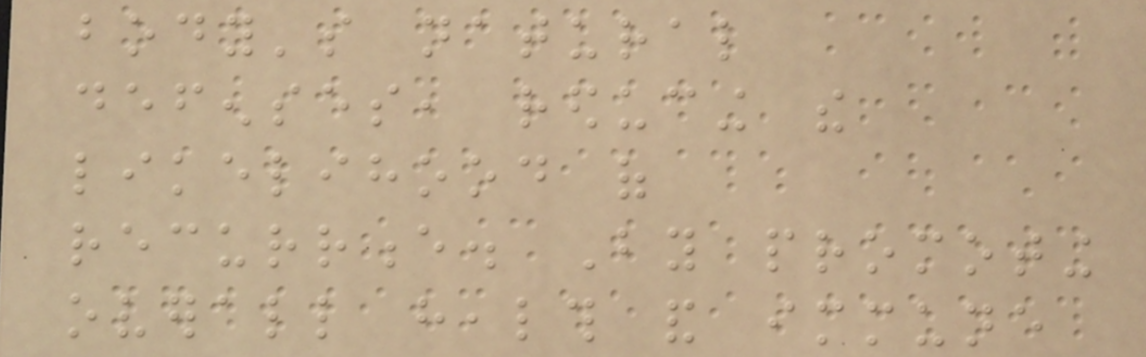body's natural
defenses, reducing the
likelihood of
recurrence. By promoting
overall health and immune
